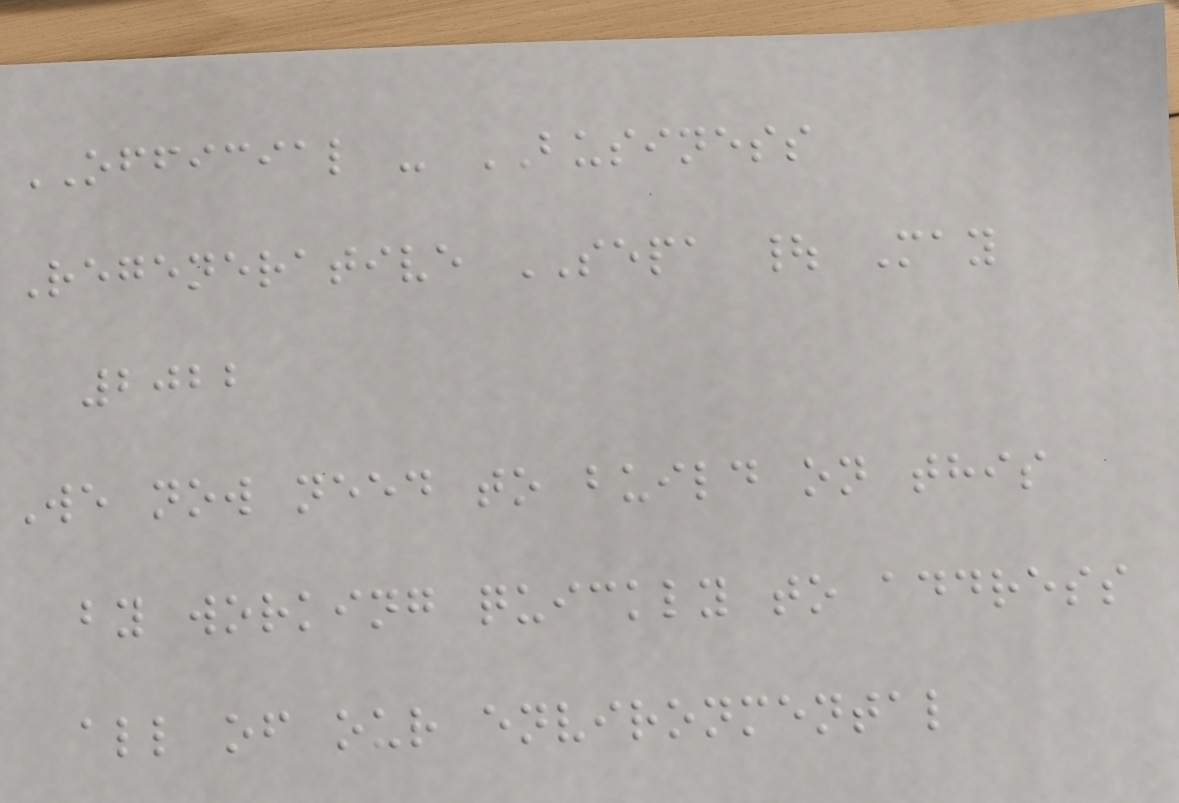OFFICIAL - BUSINESS
Regenerative SEPA | May
2022
We now need to build on this
by working quickly to address
all of our environmental
